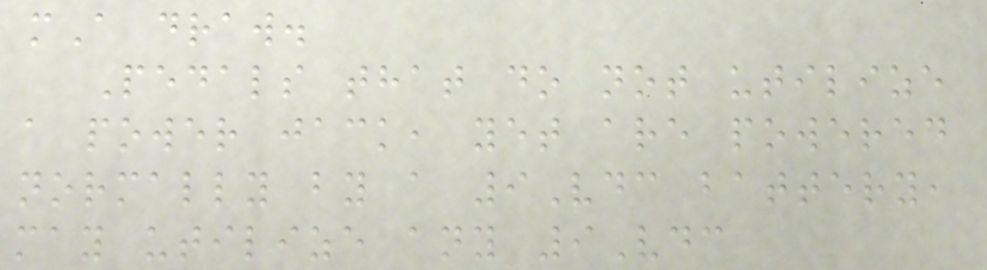mA draw.
Pedals that do not utilize
a power jack, yet are powered
normally by a 9Vdc battery,
may utilize any 9Vdc
